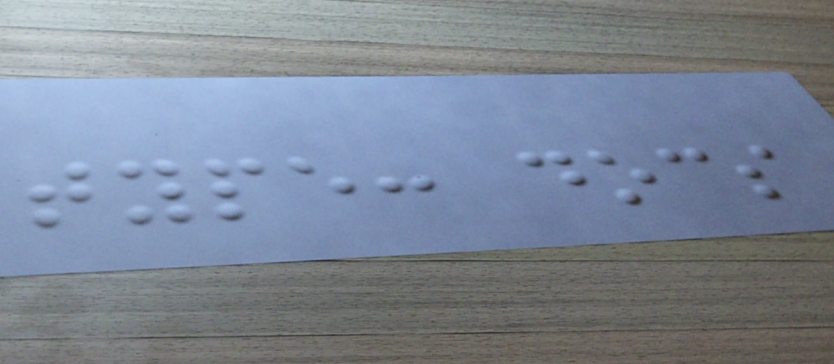type: docs
